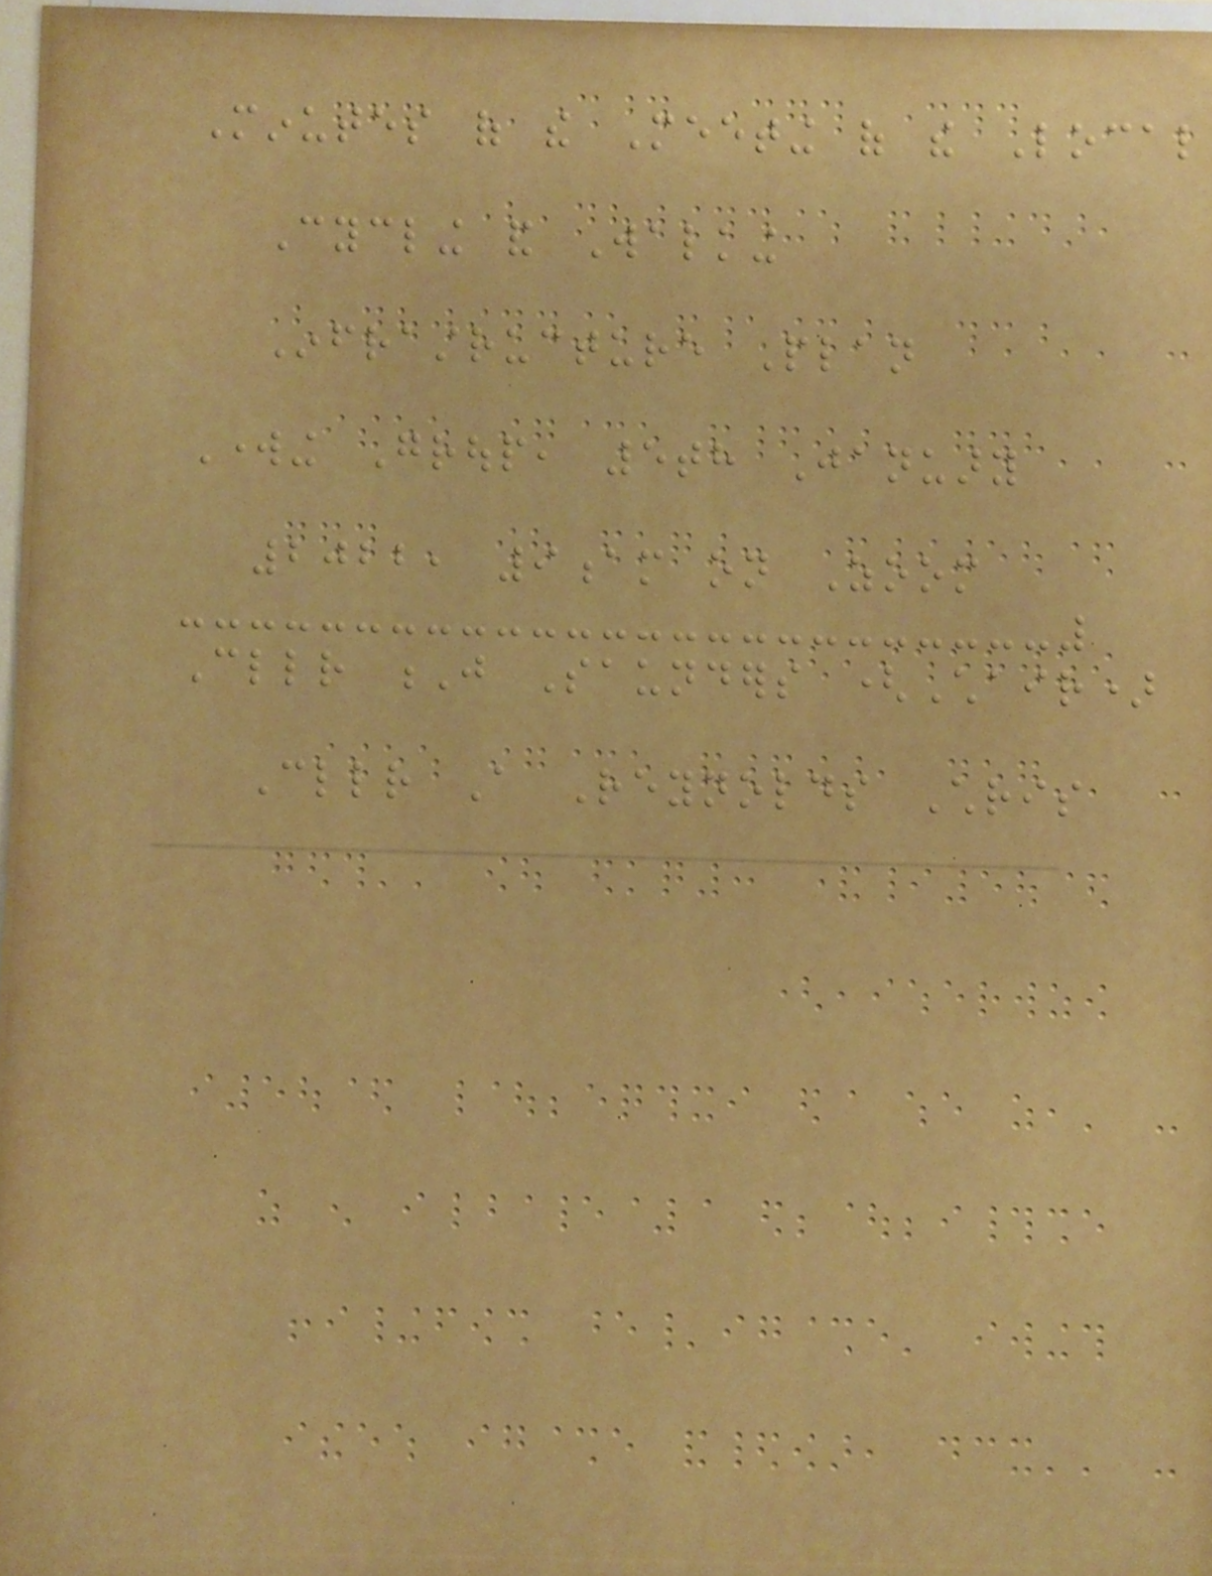Minutes of the Meeting of the Local
Cycling and Walking
Infrastructure Plan
Working Group, 5th January
2022, 9am on Zoom
Cllr J Saunders (Chair)
Cllr A Reynolds Chris
